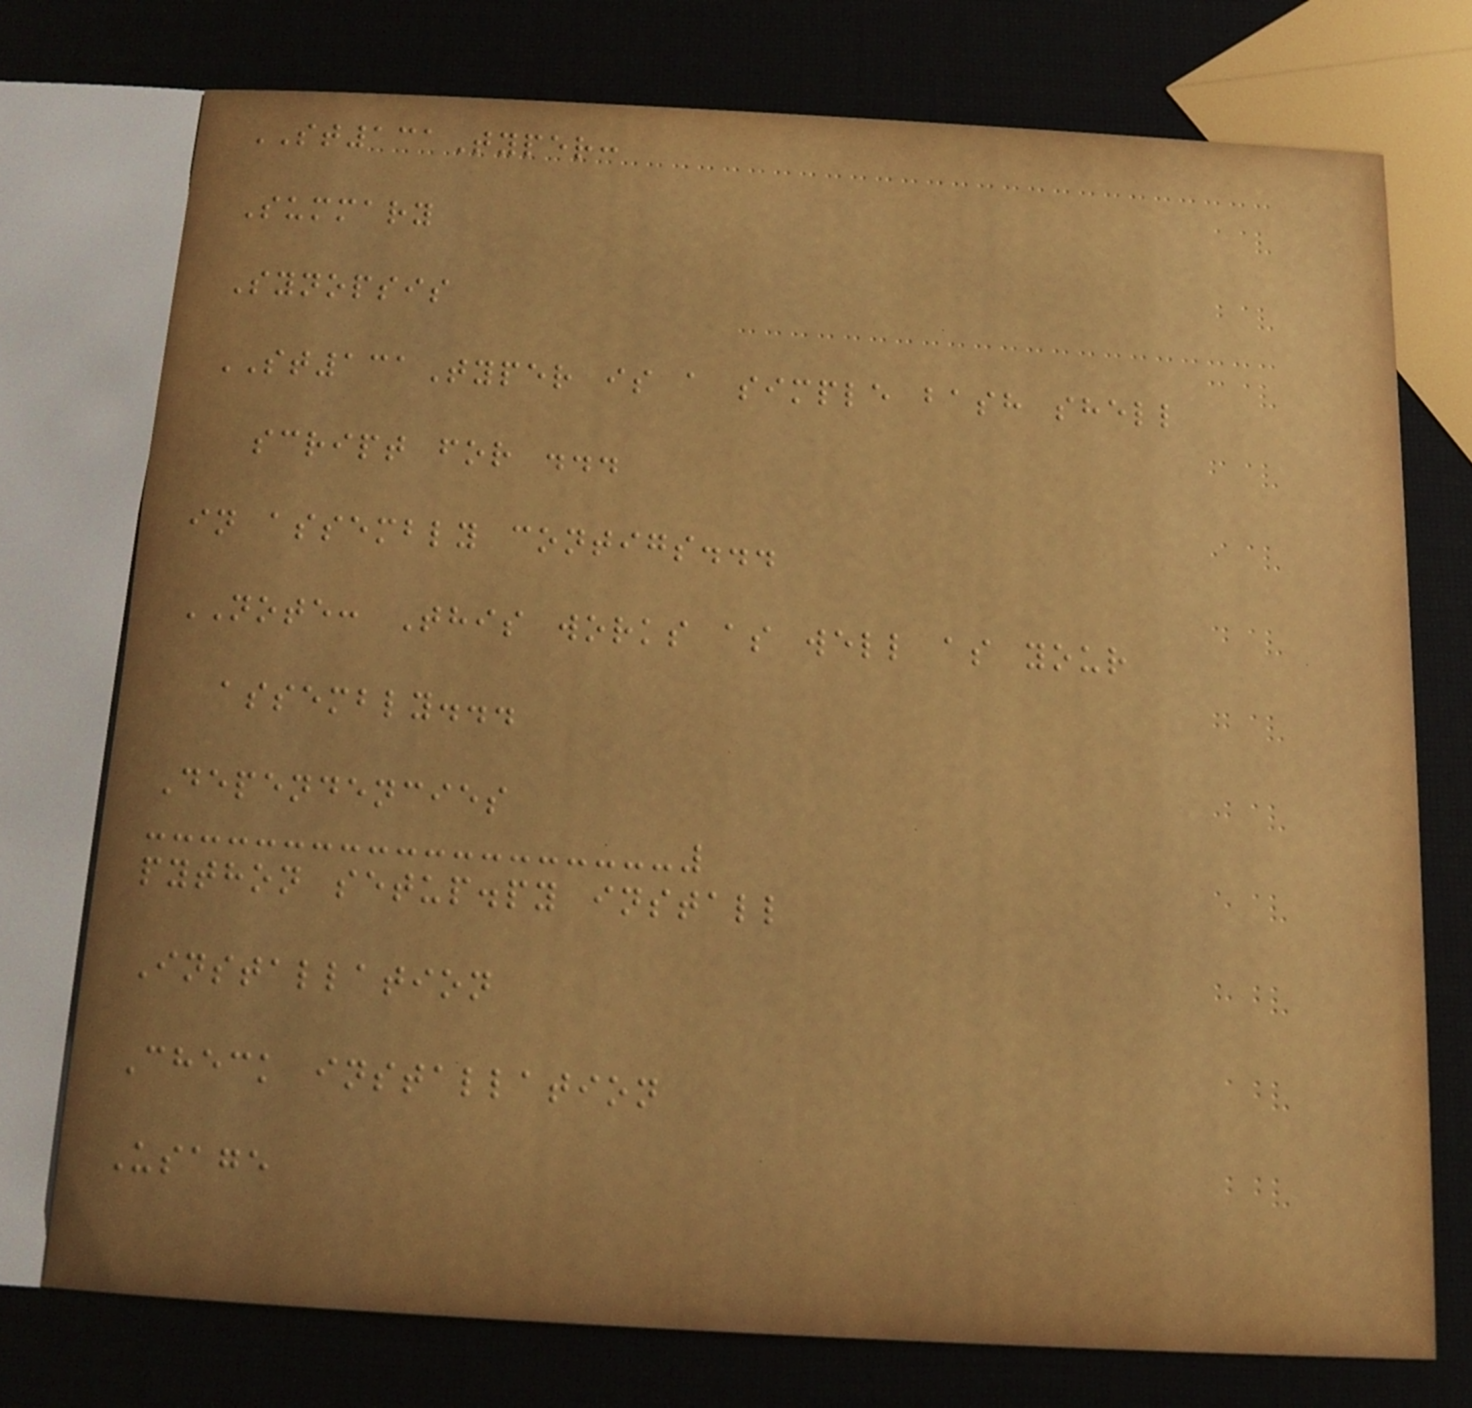ST131Typer:
Summary
Synopsis
ST131Typer is a simple bash shell
script for ...
in assembly contigs...
NOTE: This works as well as your
assembly...
Dependencies
python setup.py install
Installation
Check installation
Usage
